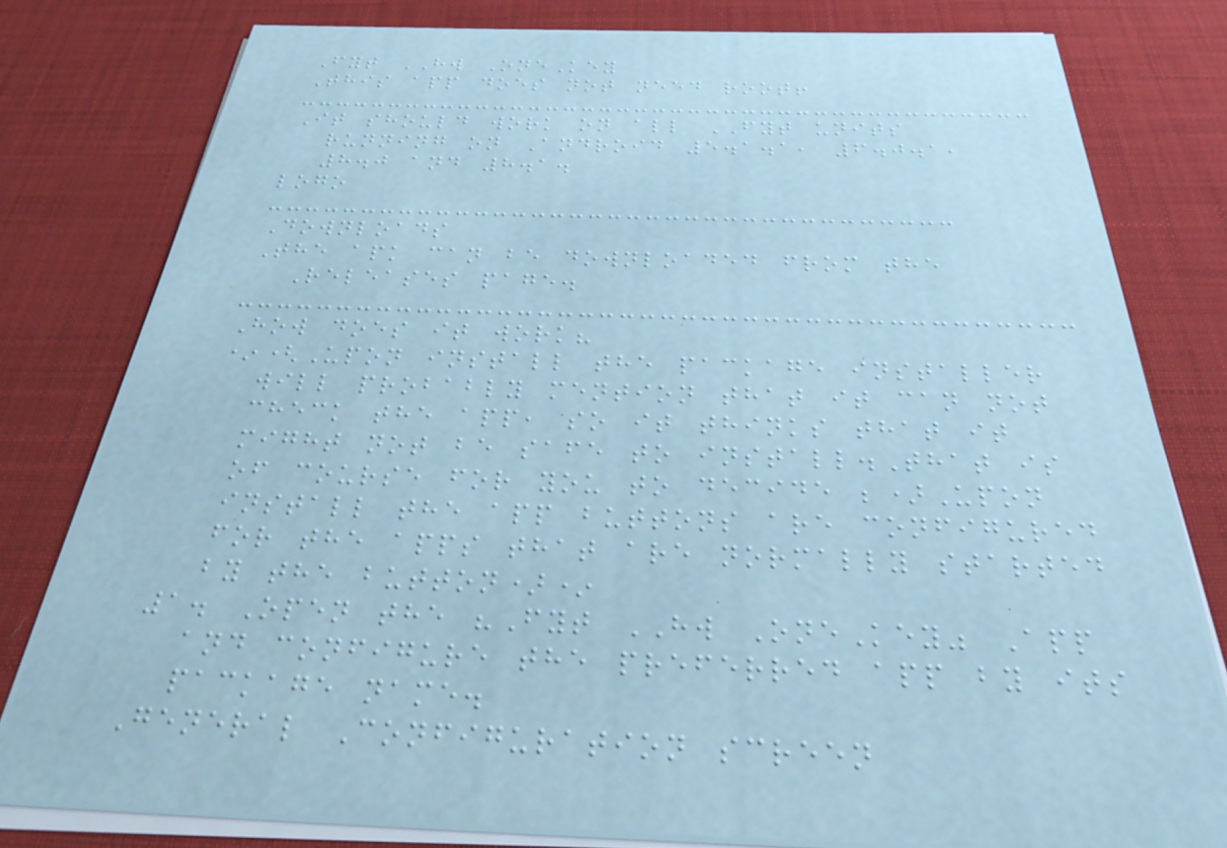Fyt HW OneKey
This app does not need root!
It should work on all FYT units
running on Android 5.1.1, 6.0.1,
8.0 and 8.1.
logo
Downloads
The apk can be downloaded from the
Releases page.
How does it work?
*(Upon install the package installer
will probably mention that it can not
check the app, so it thinks that it
might not be safe to install.That is
of course for you to decide ;)Upon
install the app buttons are configured
for the apps that are normally started
by the button)*
1. Open the "Fyt HW OneKey" App
and configure the preferred app by its
package name.
General Configuration screen
